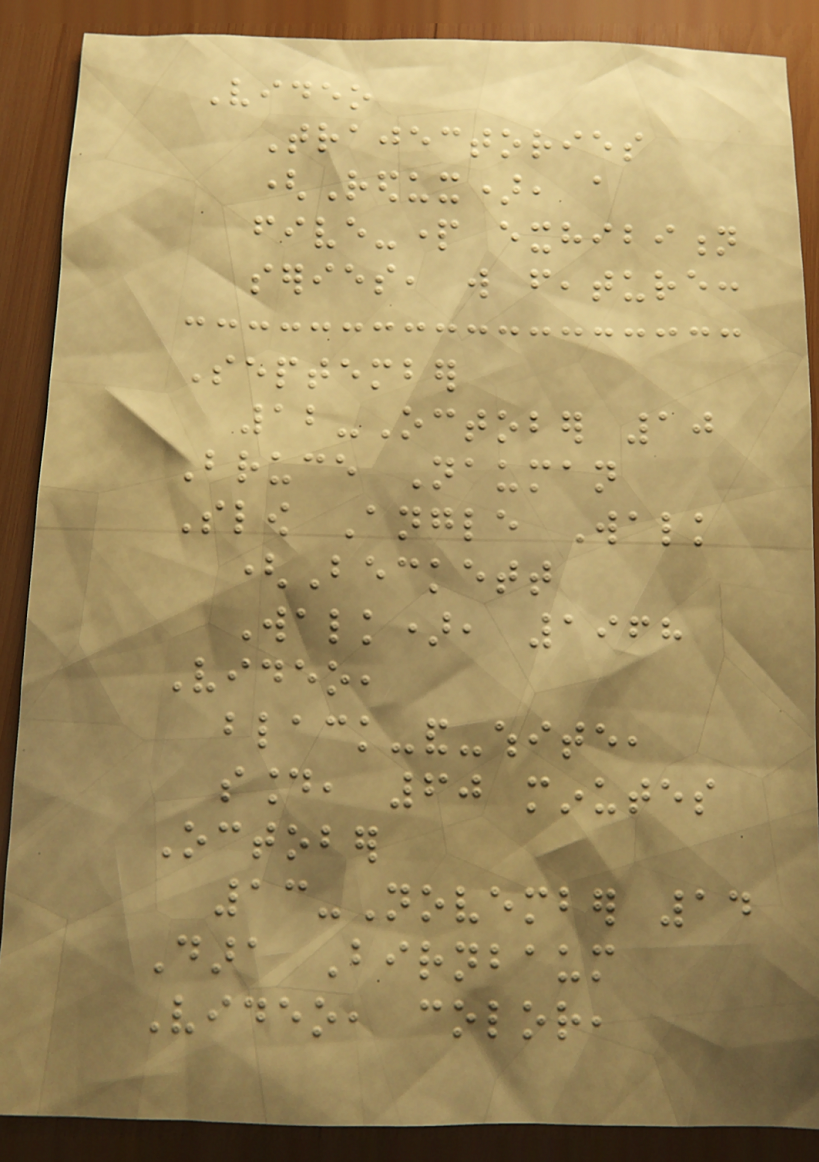Video
Trajectories
(Redux), a
five-part exhibition
series, will feature:
September
12-October 10
Bruce Nauman
Slow Angle Walk
(Beckett
Walk), 1968
Video,
black-and-white,
sound, 60 minutes
October
13-November 14
Dara Birnbaum
Video, color,
